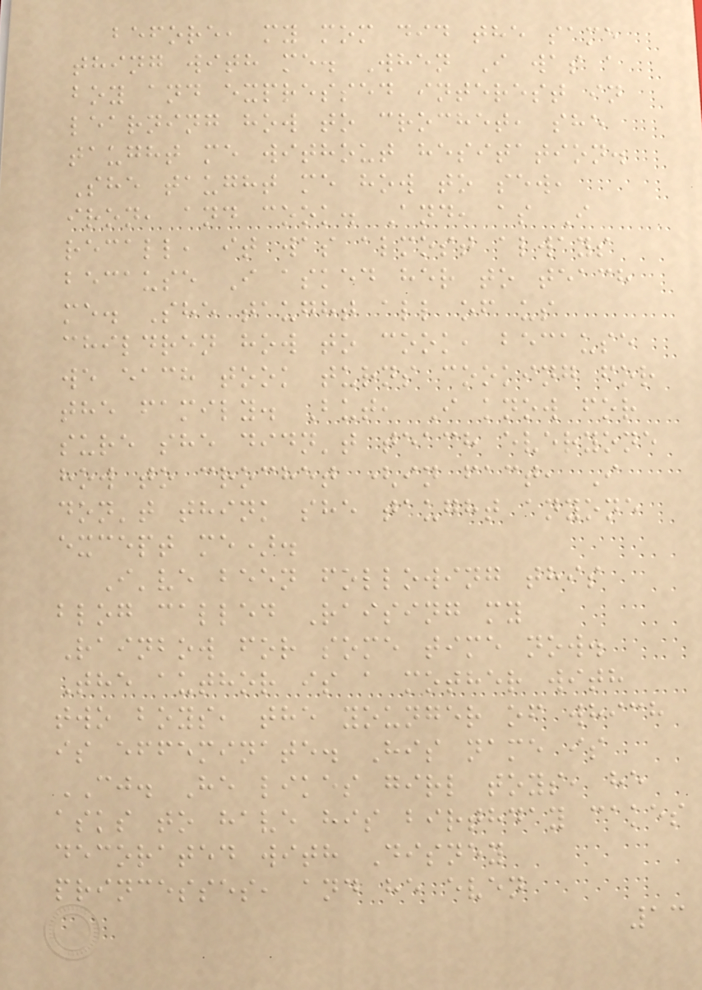before, my mom did the same
thing with me. When I was a
boy and expressed interest in
learning how to crochet, she
taught me without hesitation.
She taught me how to sew,
iron, and cook. And, as I
recall, it was almost always
because I asked her to teach
me. She taught all of us
children how to cook, because
we each took turns cooking for
the family. But, I know for
sure she didn't teach everyone
how to crochet (in fact, I
don't think she taught anyone
except me).
I've been following this
blog called Raising my
Rainbow for some time now.
The author is a mother with
two boys, the younger of which
is effeminate. His name is
CJ. He likes girl toys, he
asks to have his birthday cakes
decorated with Disney
princesses, and he even
13
